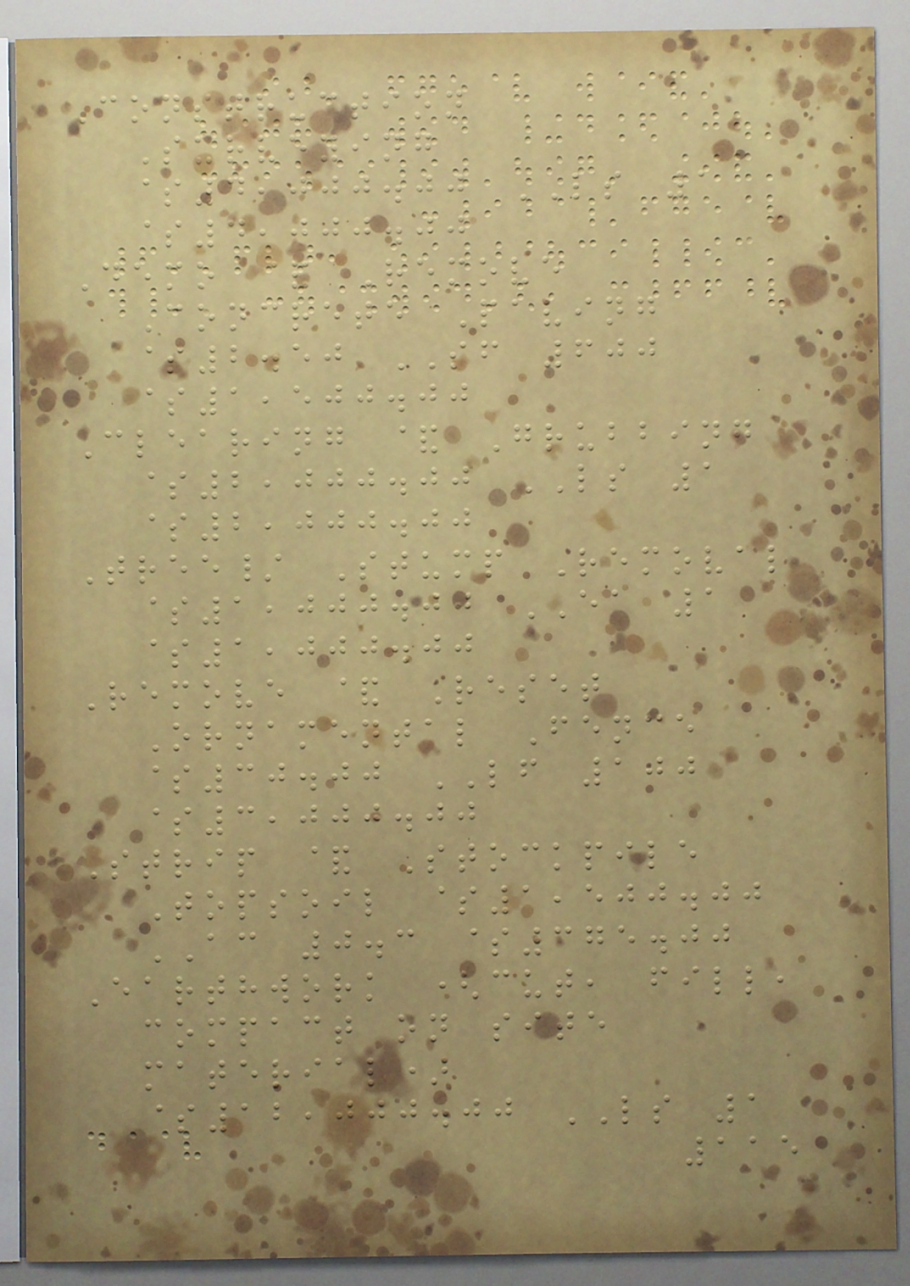Construction
Surveying
$4,000.00 LS 1
$4,000.00
Demo & Remove
Concrete Paving
$2.50 SF 600
$1,500.00
Clearing & Grubbing
$2,000.00 LS 1
$2,000.00
Tree/ Stump Removal
$1,000.00 EA 1
$1,000.00
Remove & Reset
Ornamental Fence
$30.00 LF 100
$3,000.00
Strip & Stockpile
Topsoil $1,500.00
AC 0.3 $375.00
Earthwork (cut, fill,
compact on site
material)
$12,000.00 LS 1
115
